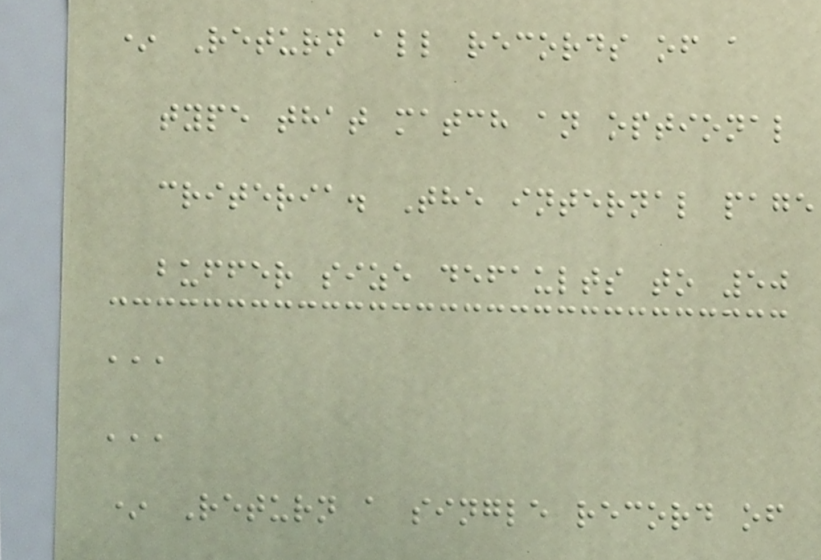* Return all records of a
type that match an optional
criteria. The internal page
buffer size defaults to 50
'''
'''
* Return a single record of
